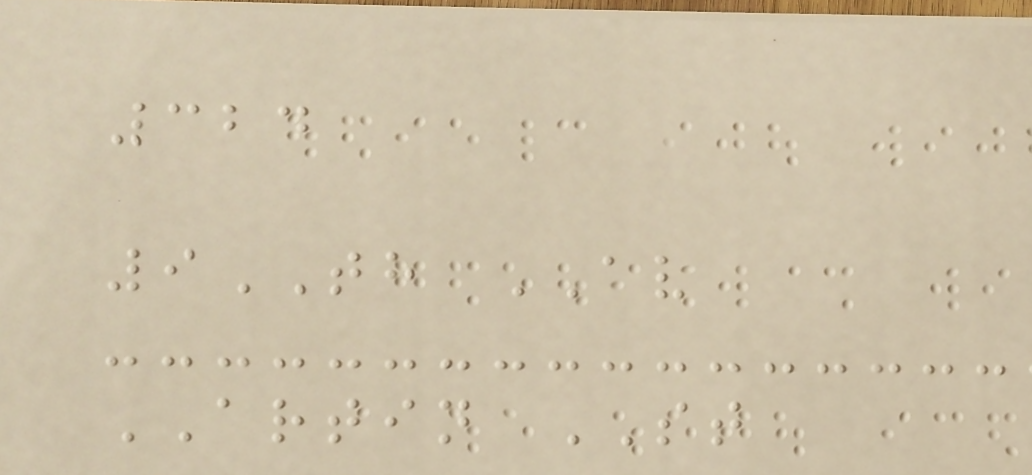324
9TH AV
ARTIN ST
